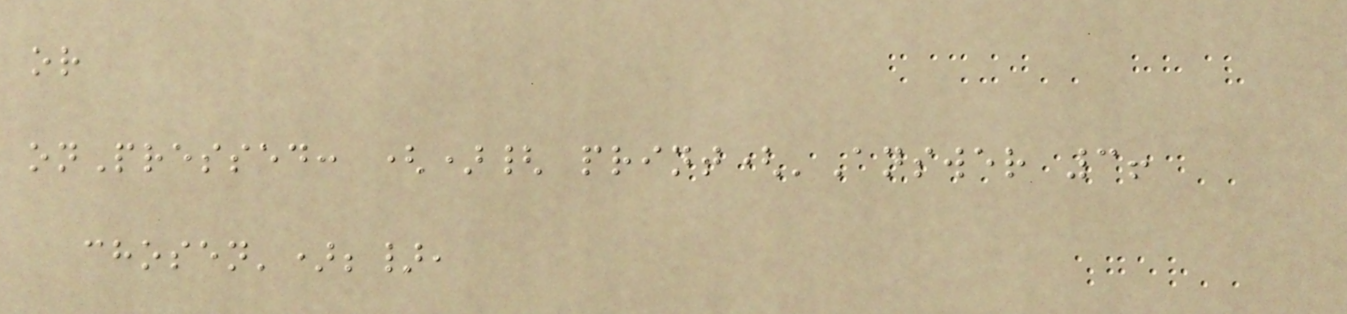or
onPressed: (){ print('Answer 3!
chosen');},
